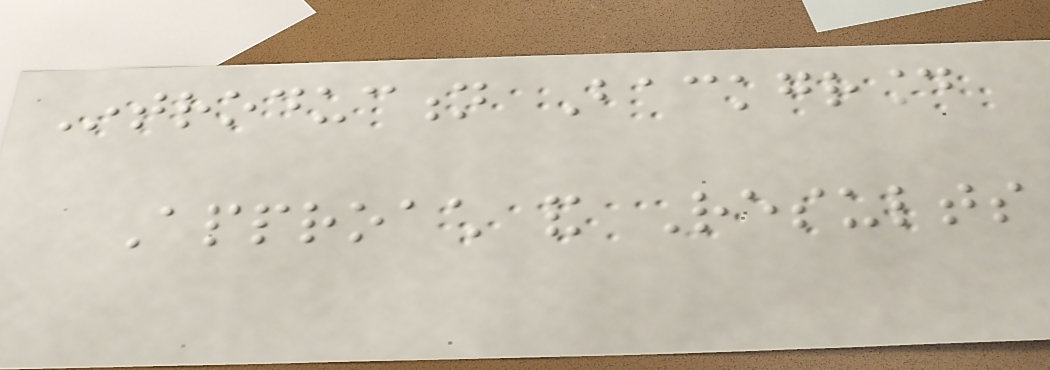Introduction Background
Approach and Results
